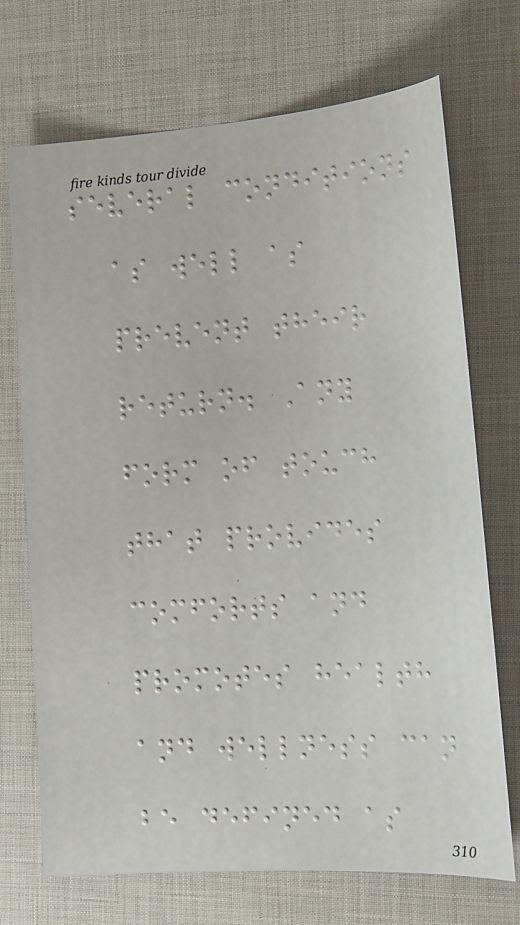several conditions
as well as
prevent their
return. Any
form of touch
that provides
comforts and
promotes health
and wellness can
be defined as
